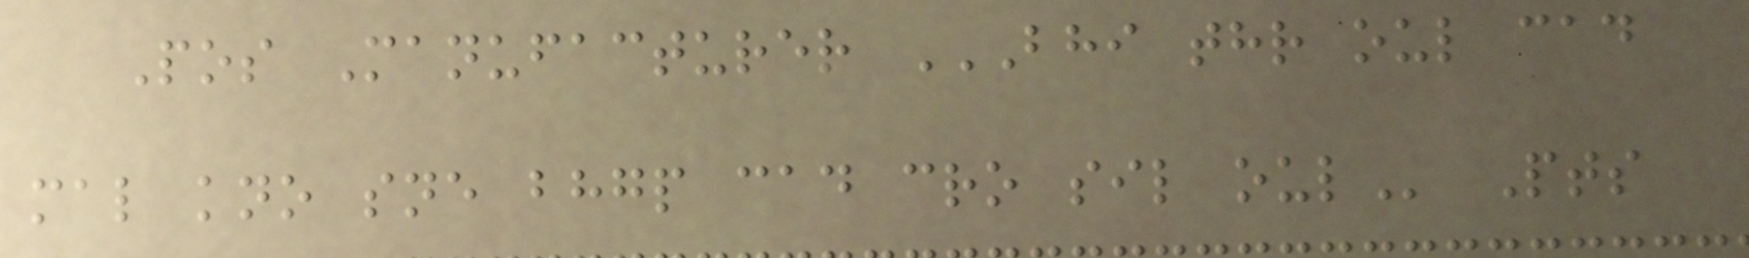Pos Manufacturer BHI THR OUL CAD
MAL KNO SNE BHGP CAD CRO SIL OUL Pts
